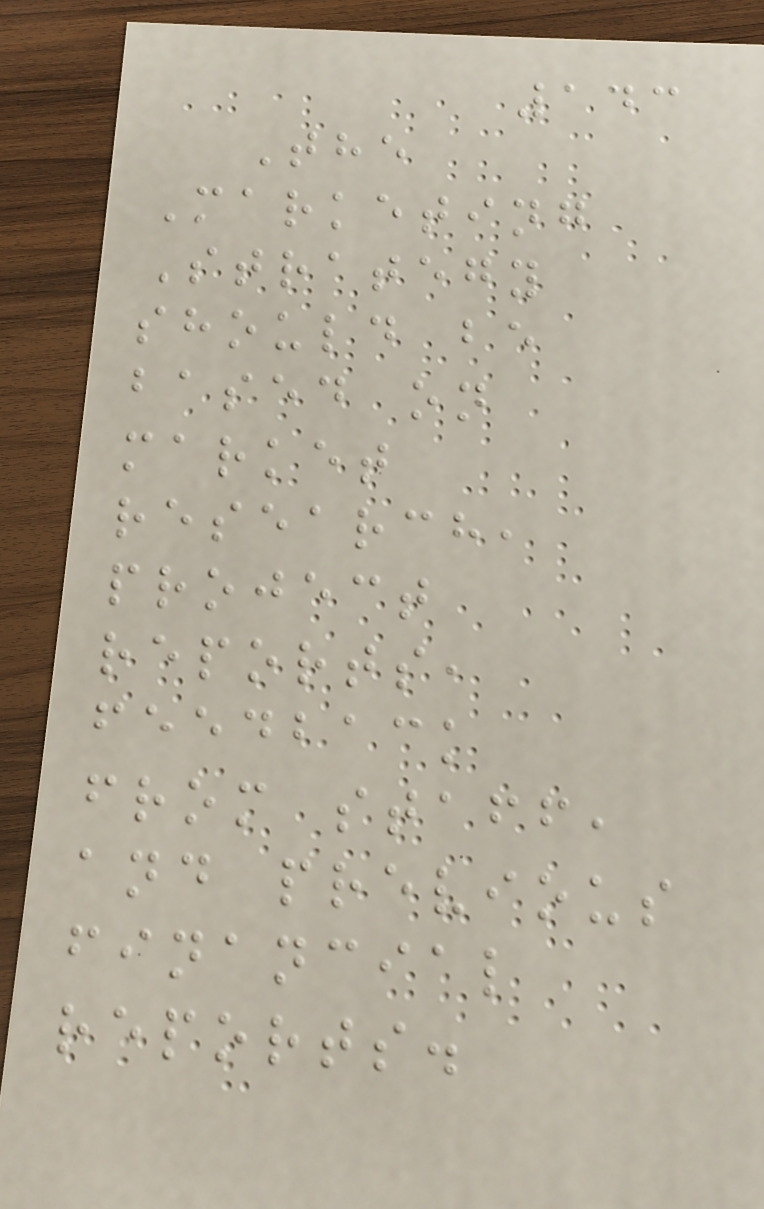143
The
Marketing
Strategy
should be
based on
market
research,
project
reports,
feedback
from staff,
and previous
financial
reports.
